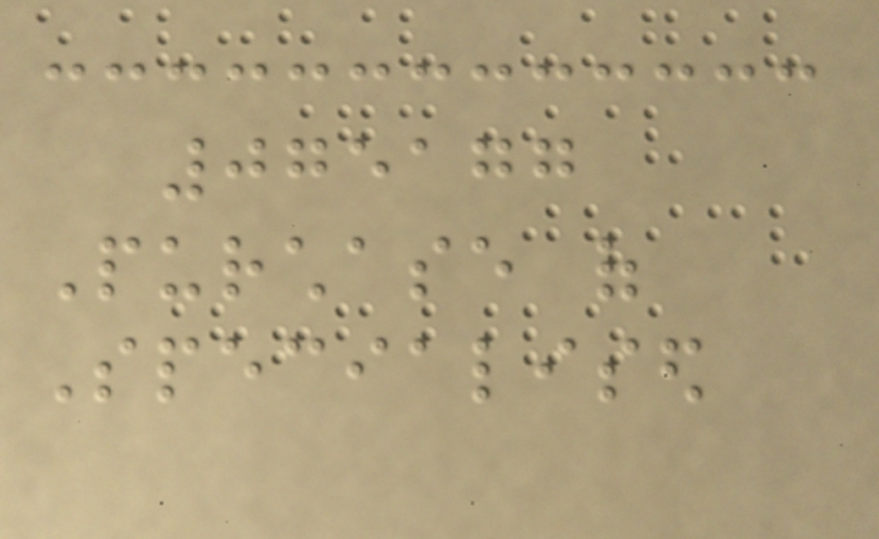075177
Purchase of
Specialised
